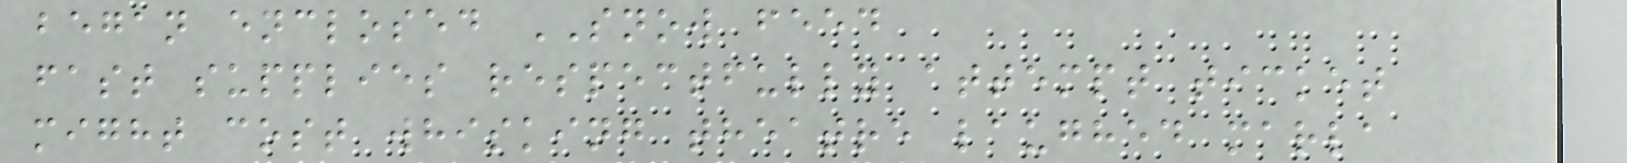began enclosed SNOW feed
fast supplies respectfully attempt ticket
might cost whisking theatre laughed marla
